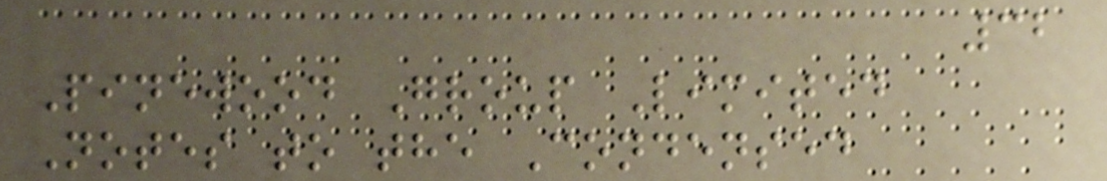32
Pinewood Group Limited
Notes to the Condensed
